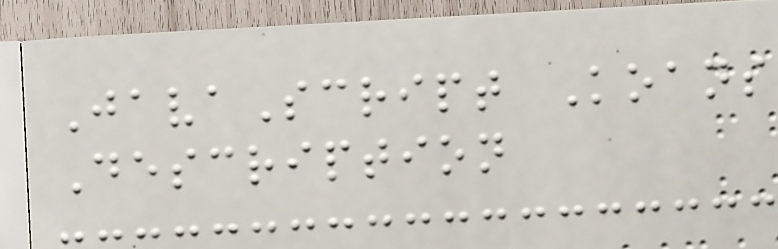JavaScript Koans
Description
